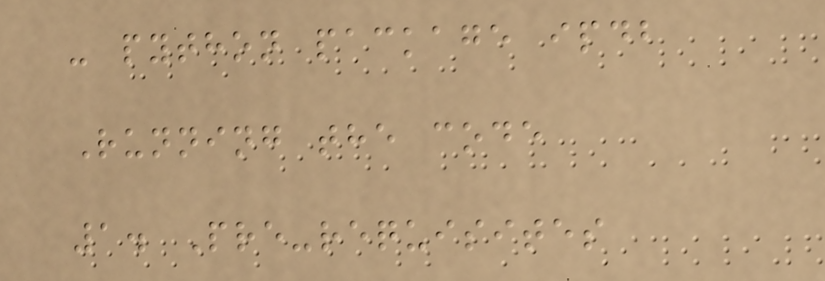- python package ipdb
Running the code
1. Pre-requisites
